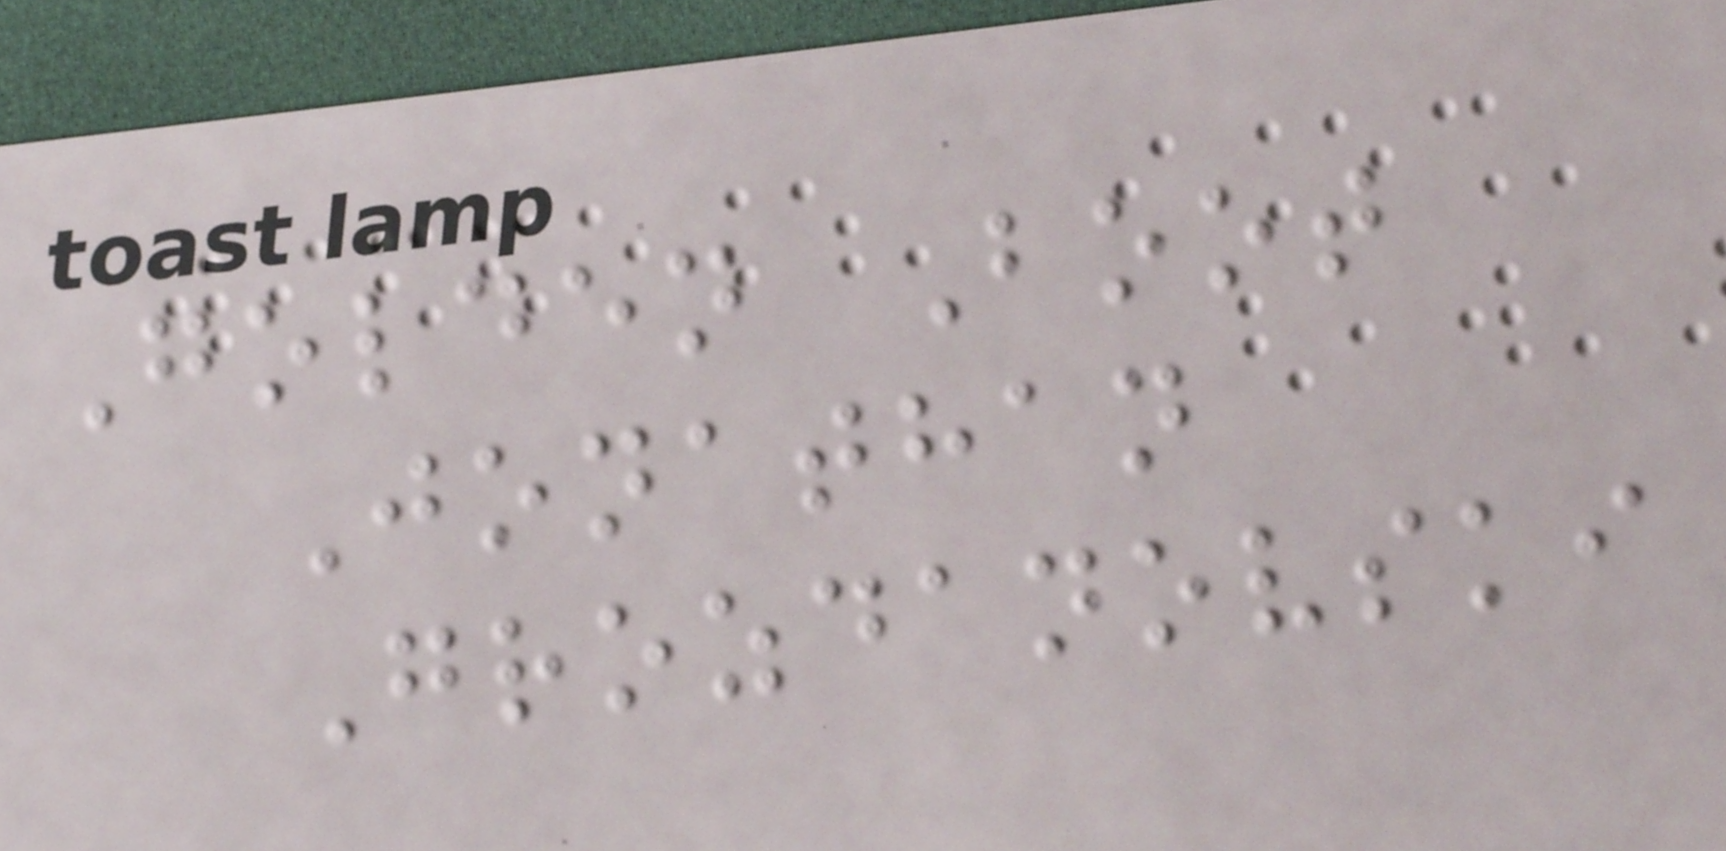Golden Boot
Jonathan
Grozdanovski
